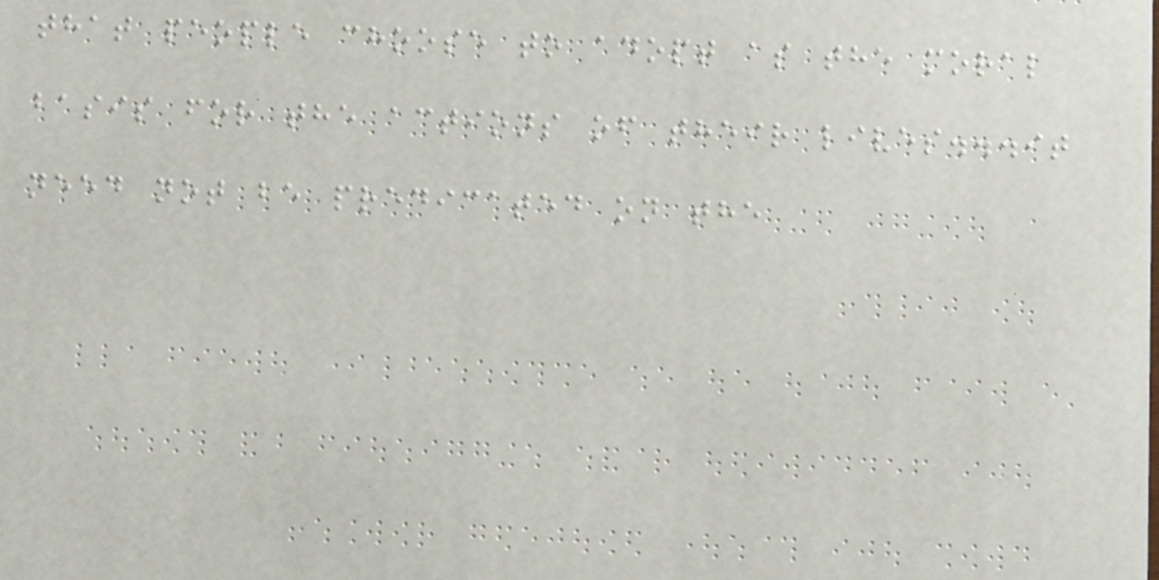that people choose to adopt as the moral
basis for the actions of their lives...it
need not be predicated on the
